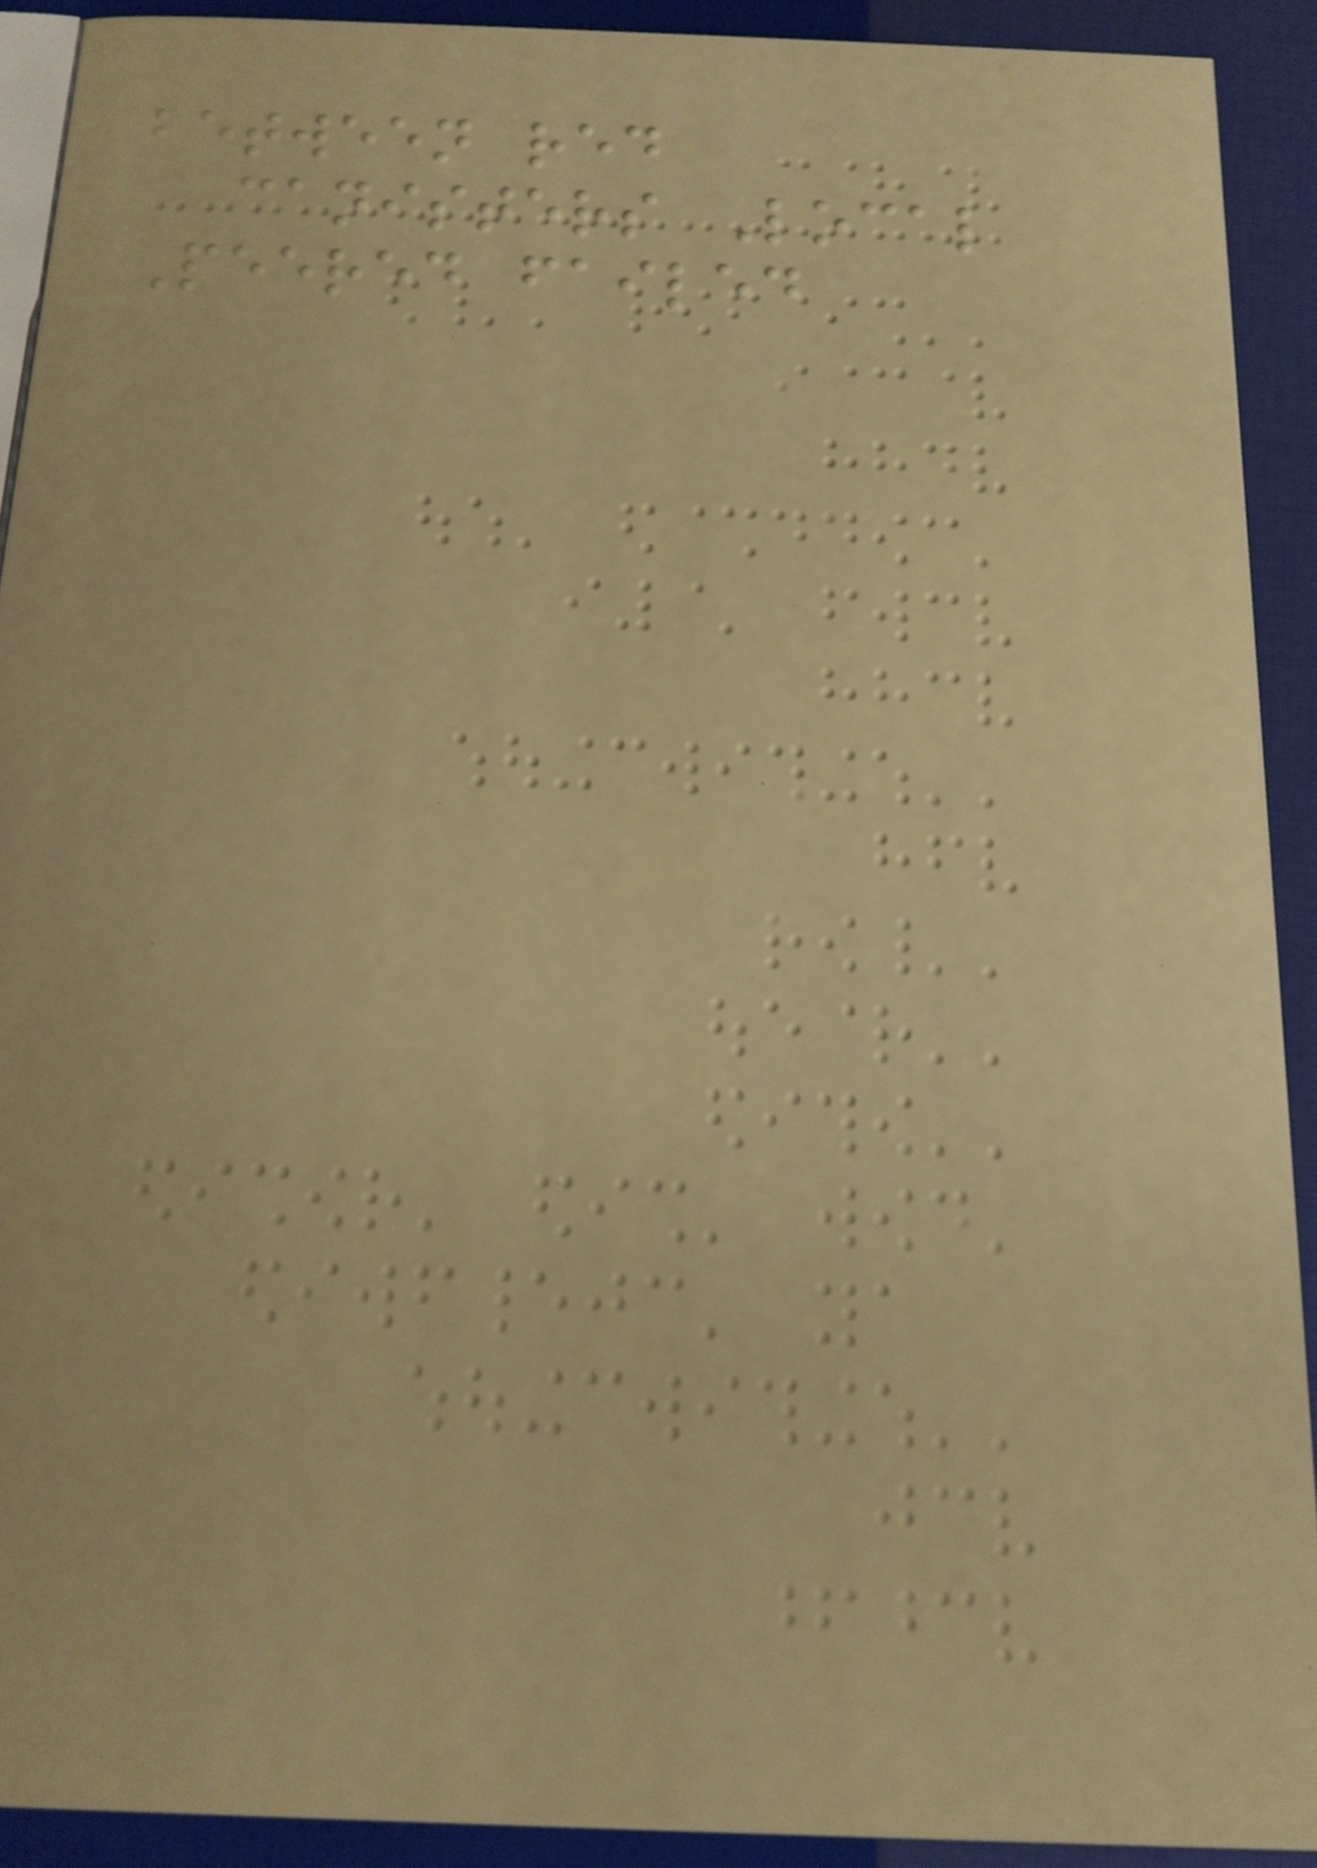between red
canisters Local
Peered failed
